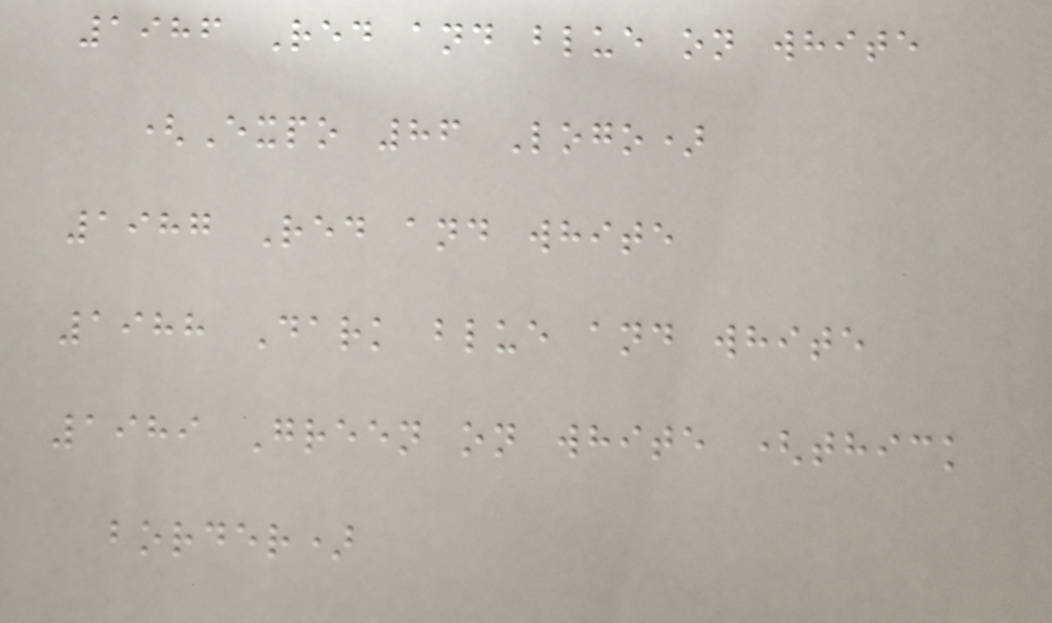1986 Red and blue on white
(Expo 86 Logo)
1987 Red and white
1988 Dark blue and white
1989 Green on white (thick
border)
